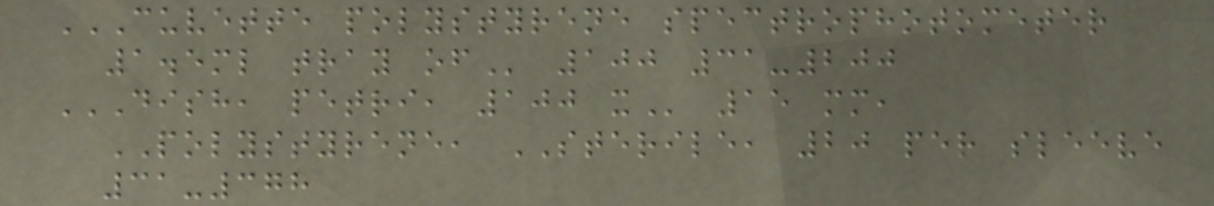CUVETTE POLYSTYRENE SPECTROPHOTOMETER
1.5ML TRAY OF 100 31-200
DISH, PETRI, 100 X 15 mm,
POLYSTYRENE, STERILE, 20 per sleeve
31-378
